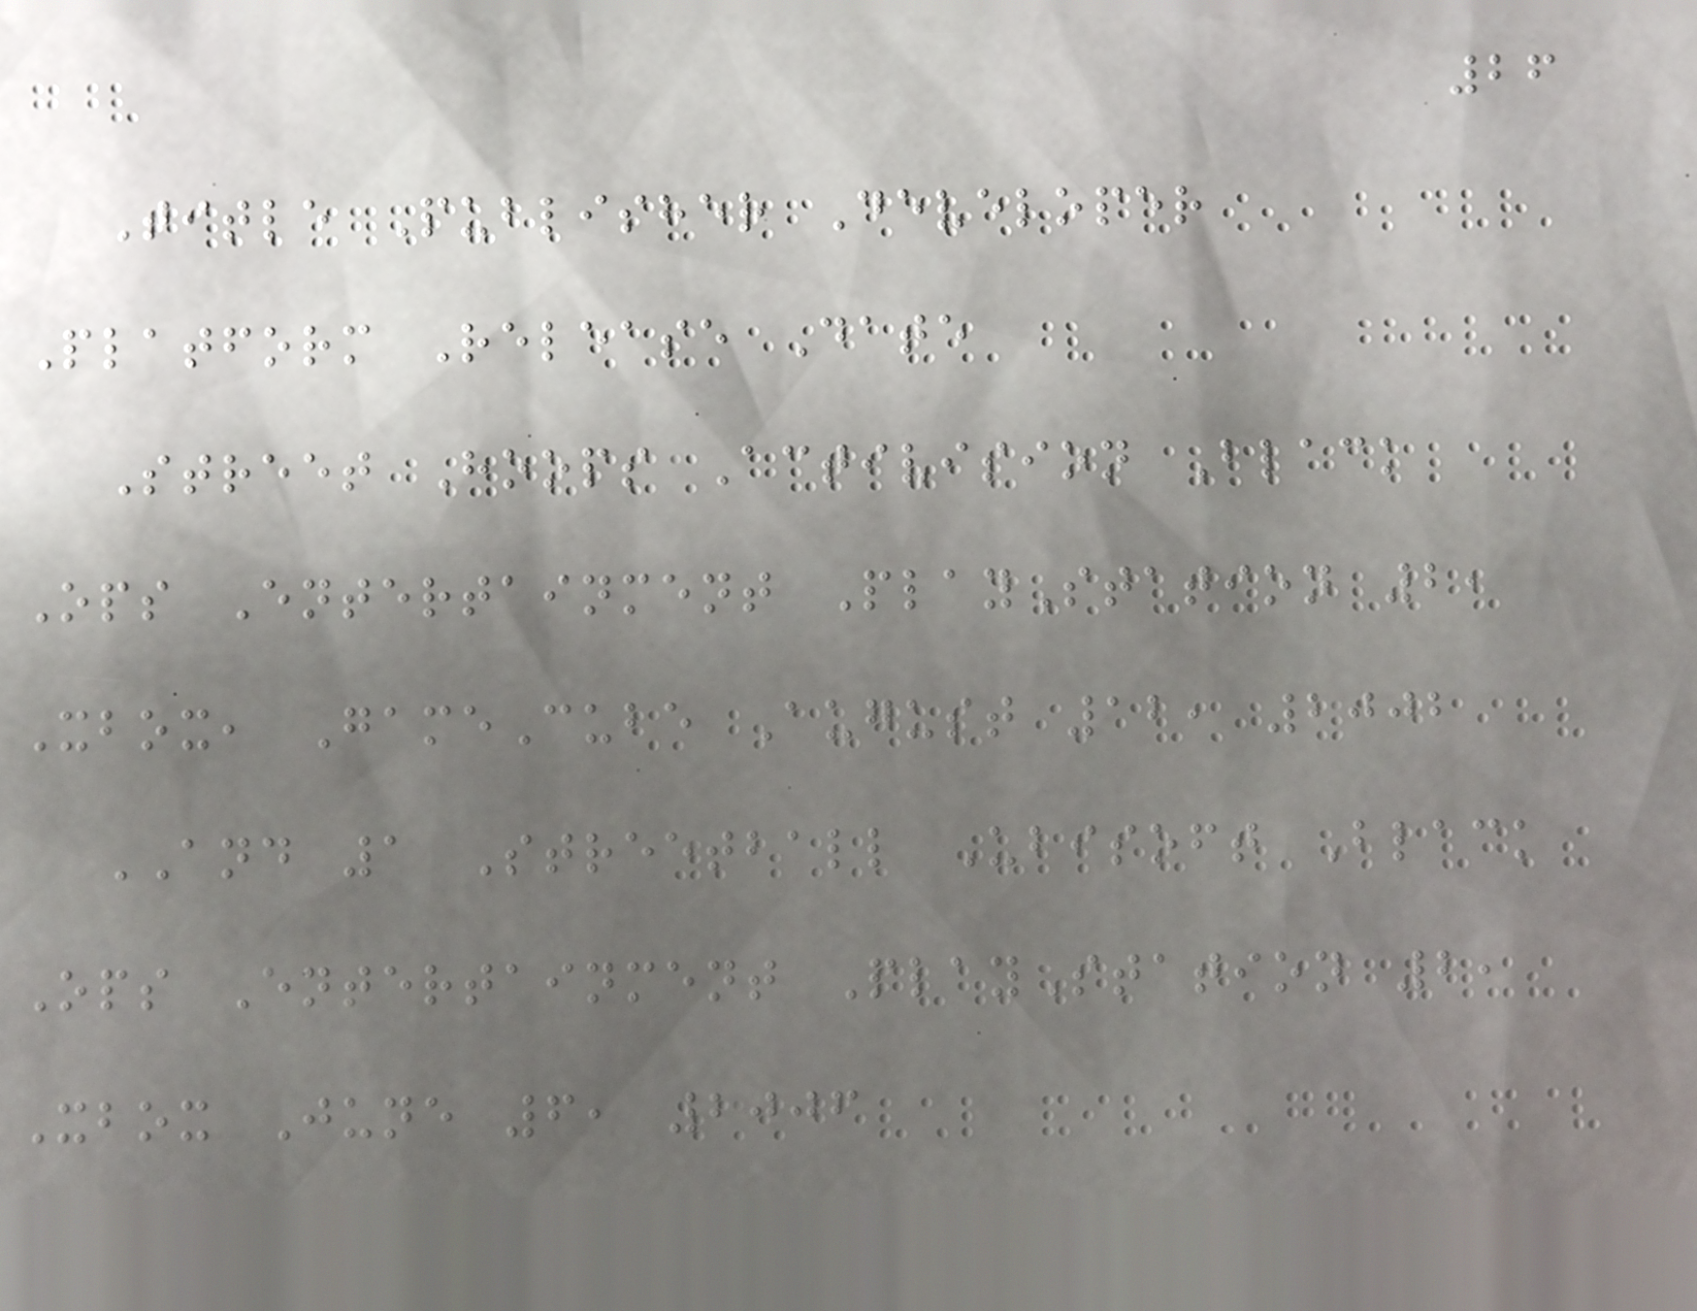26
Title Publisher Developer
Platform Release Date
Street Hoops Activision Black
Ops Entertainment PlayStation 2,
Xbox, GameCube August 12, 2002
AND 1 Streetball Ubisoft Black
Ops Entertainment PlayStation 2,
Xbox June 6, 2006
